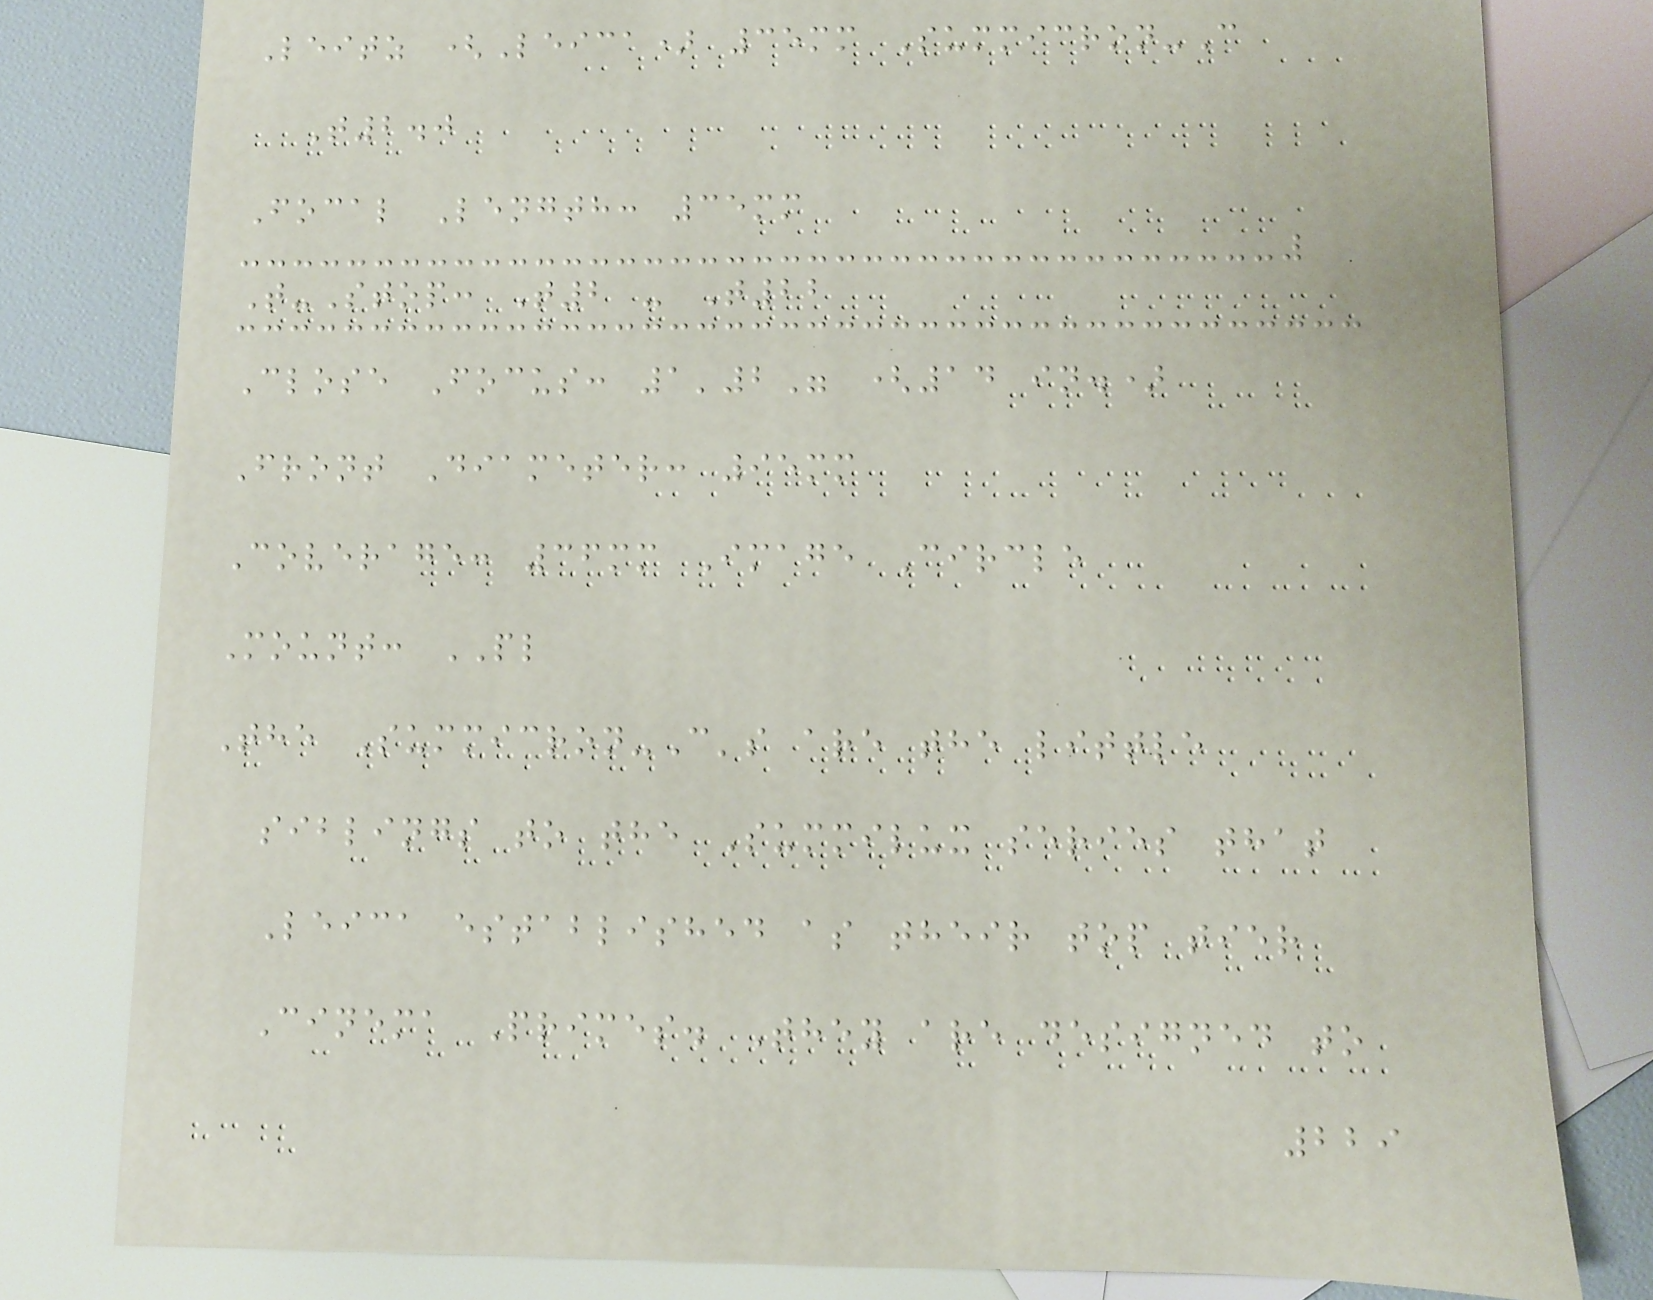Leitz (Leica) 35mm Summicron-C
T2.0
Focal Length: 35mm
T-Stop: T2 - T22
Close Focus: 1'2" (14 in.)
Front Diameter: 95mm
Coverage: 36mm Image Circle
Mount: PL
The Summicron-C's are the little
siblings to the Summilux series that
Leica established as their top tier
Cinema Primes. They are designed to
229
